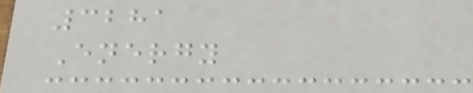3281
Energy
